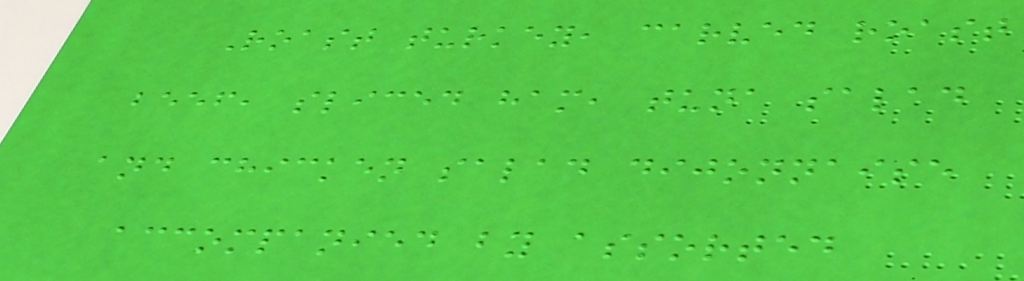Roast turkey, carved roast
beef, sliced ham, tuna salad
and chicken salad dijonnaise
accompanied by assorted
